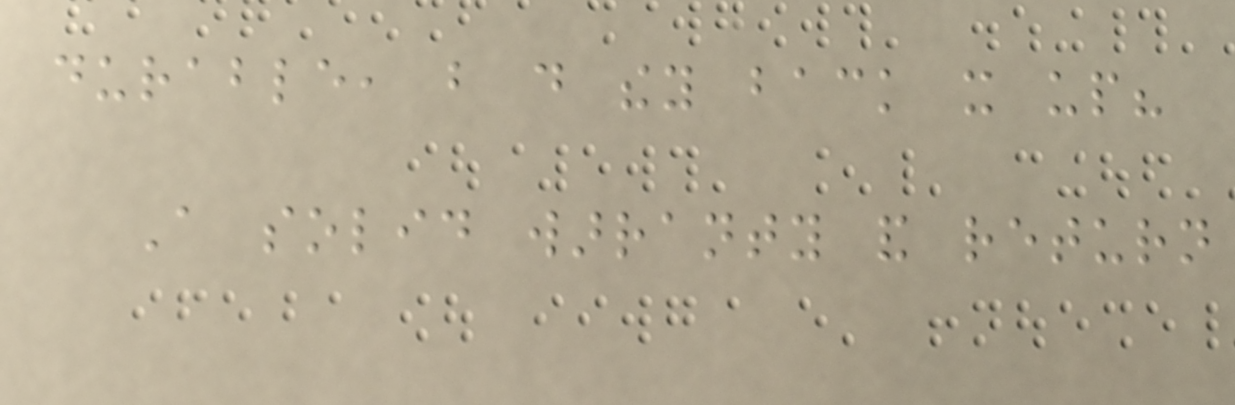durable, but do they back it up?
A solid warranty and return
